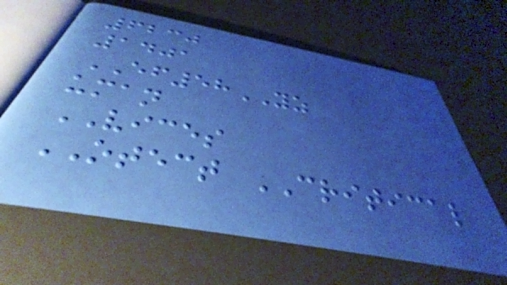6230
1401
EF58YZ
uman
VICES
OTECT CRITICAL
